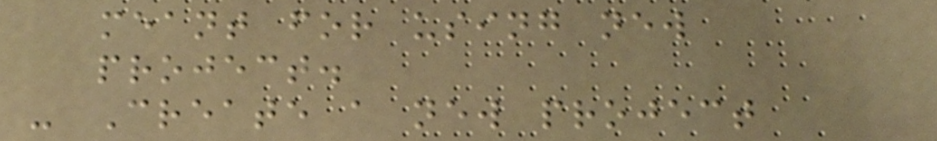meant for using new
project.
- Create a new project
